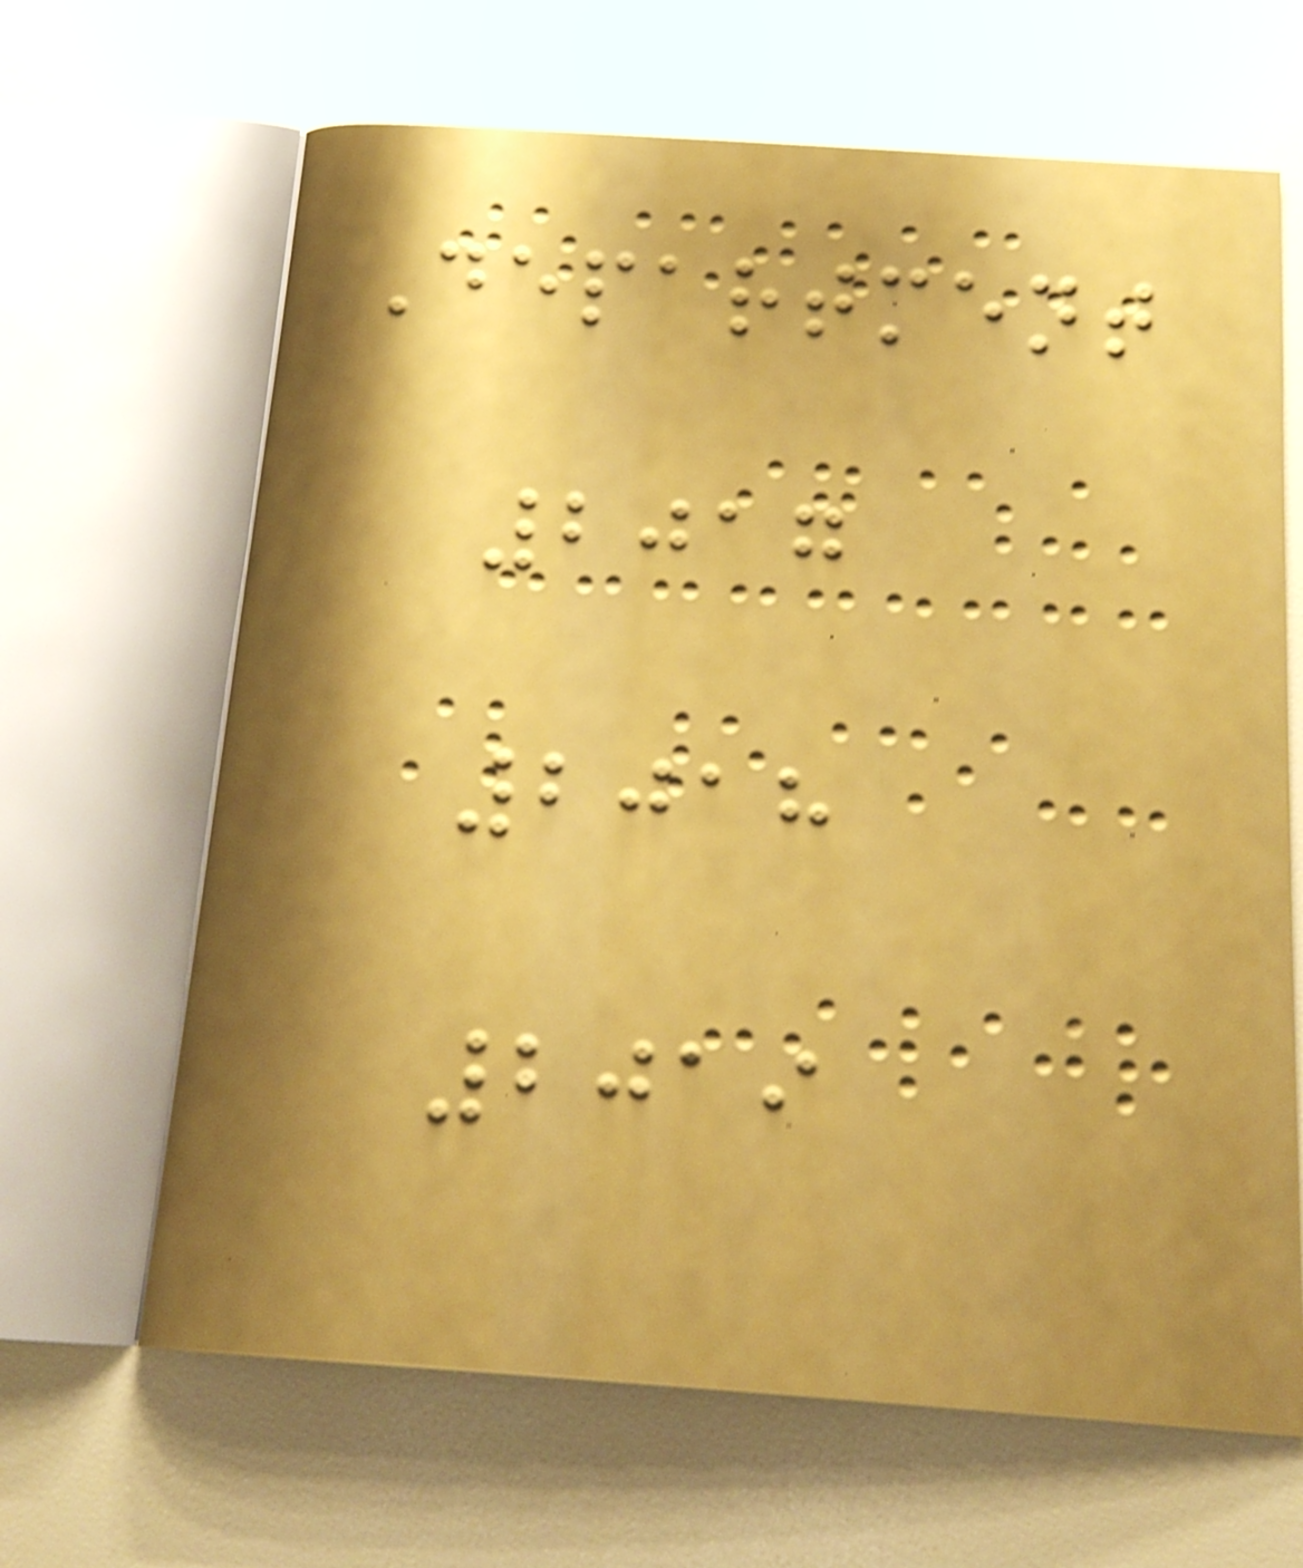Department
2017
2018
2019
